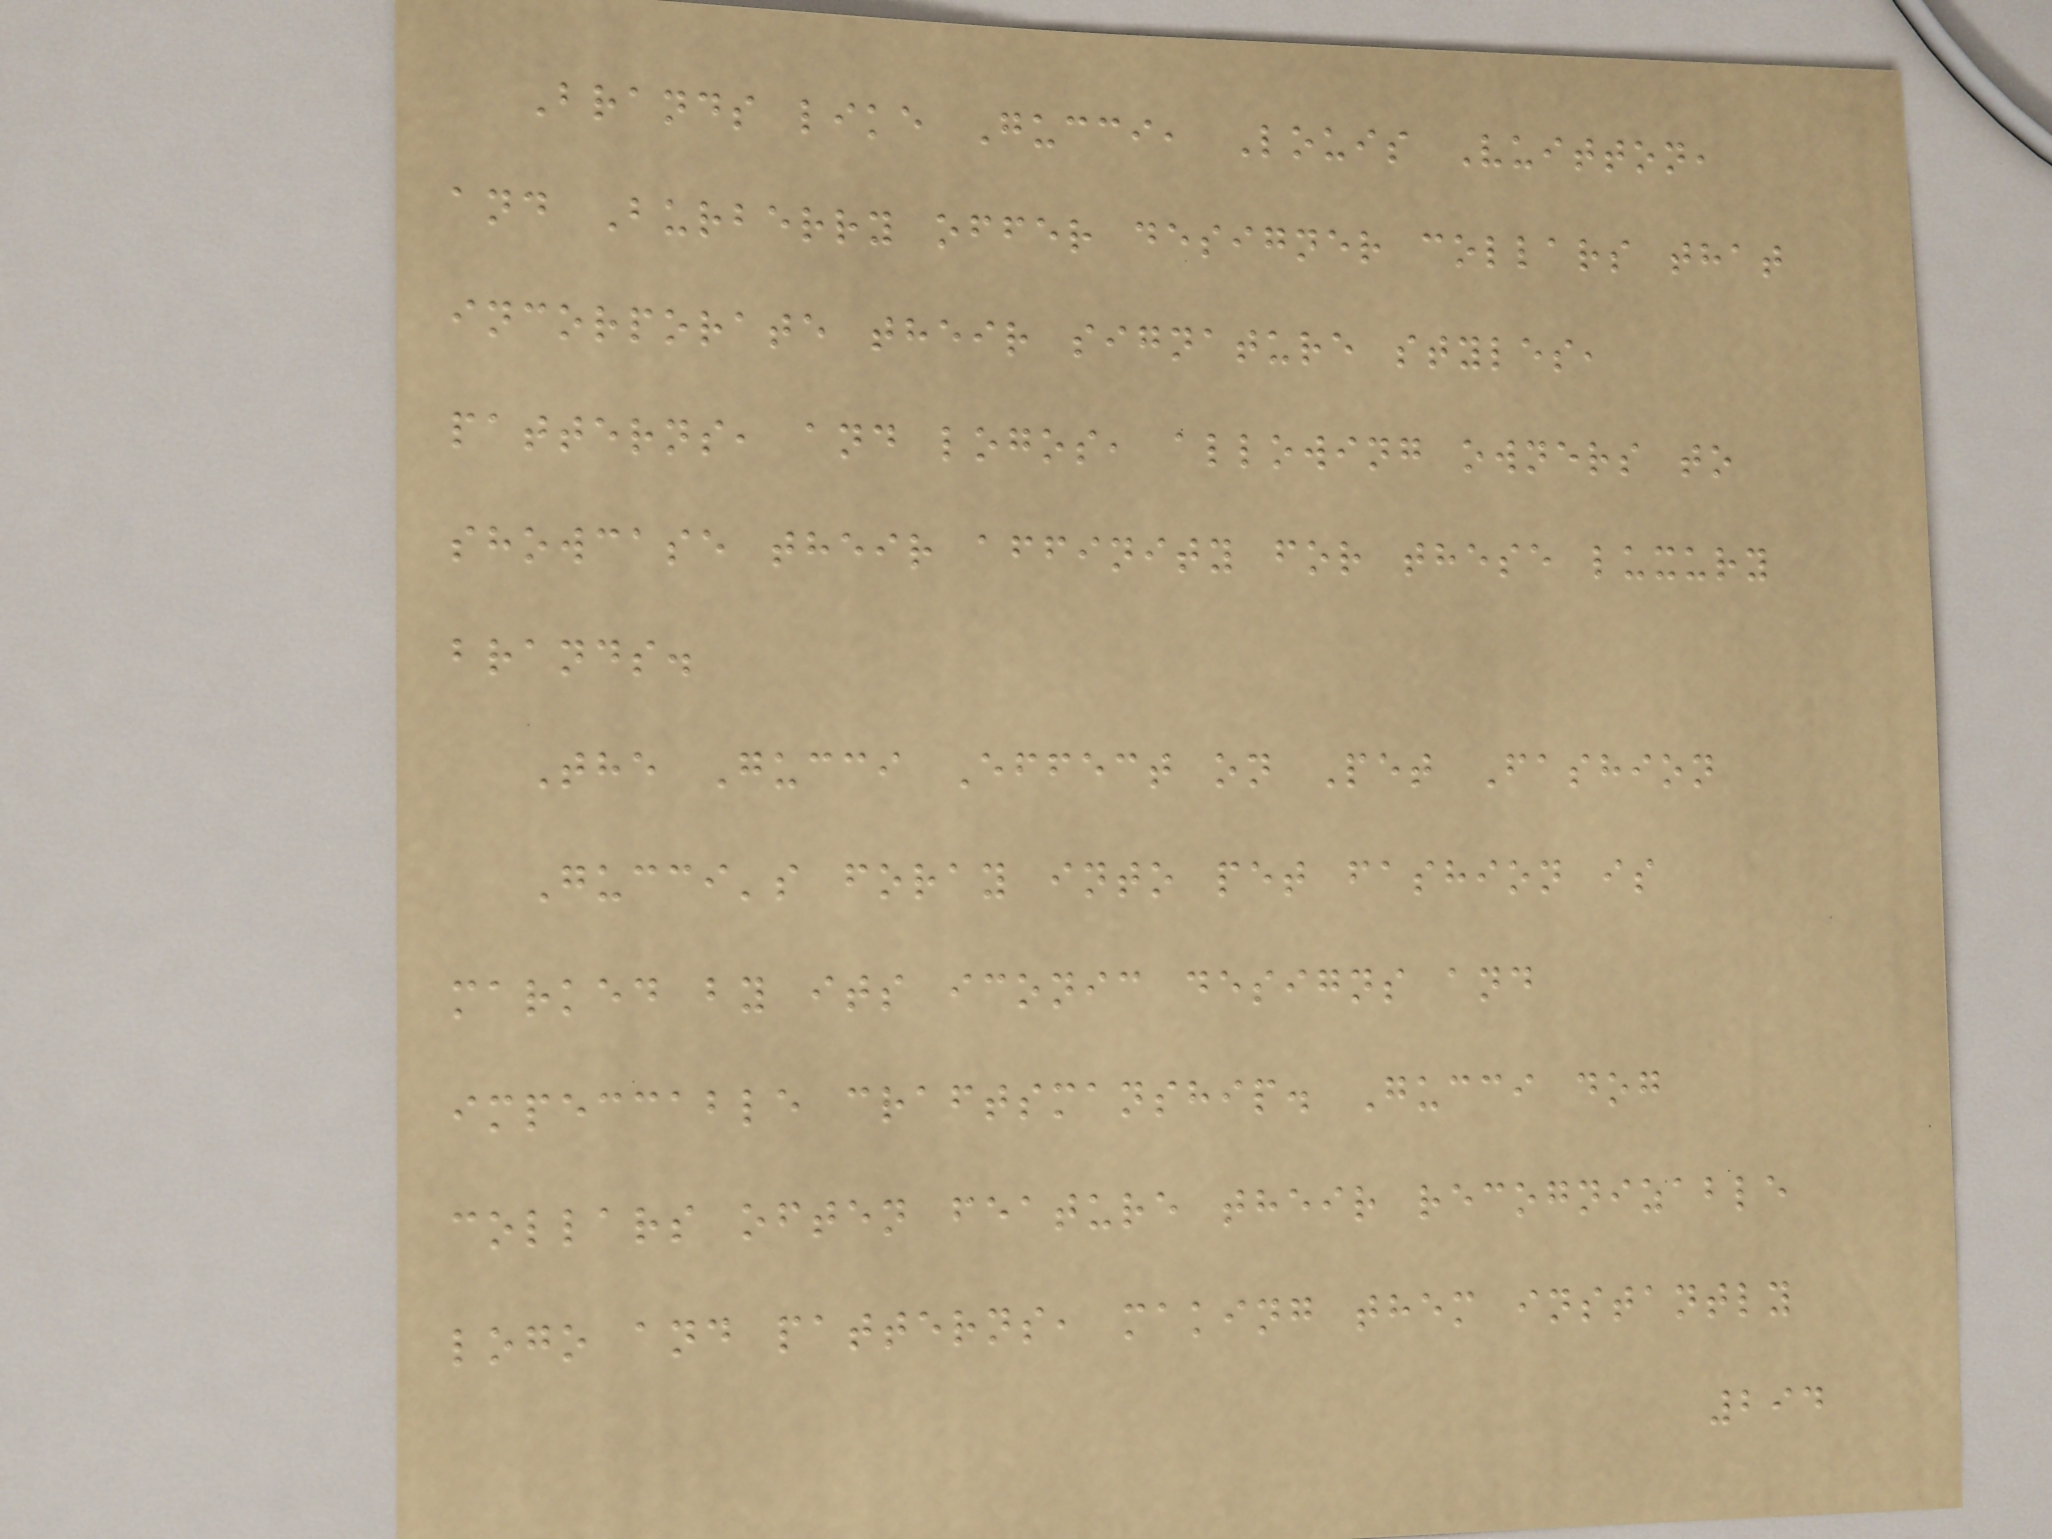Brands like Gucci, Louis Vuitton,
and Burberry offer designer collars that
incorporate their signature styles,
patterns, and logos, allowing owners to
showcase their affinity for these luxury
brands.
The Gucci Effect on Pet Fashion
Gucci's foray into pet fashion is
marked by its iconic designs and
impeccable craftsmanship. Gucci dog
collars often feature their recognizable
logo and patterns, making them instantly
294
